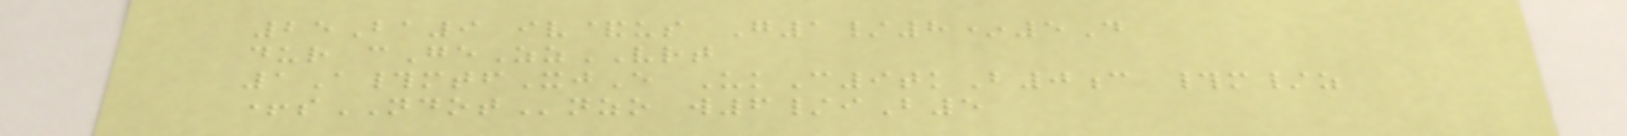25Ba9 iv&us G1/8*5D
dur cGeZzVRT
1A#mtfXjE UkC9tkB0c #m/z
+sNDOTnzo w6/iB5
